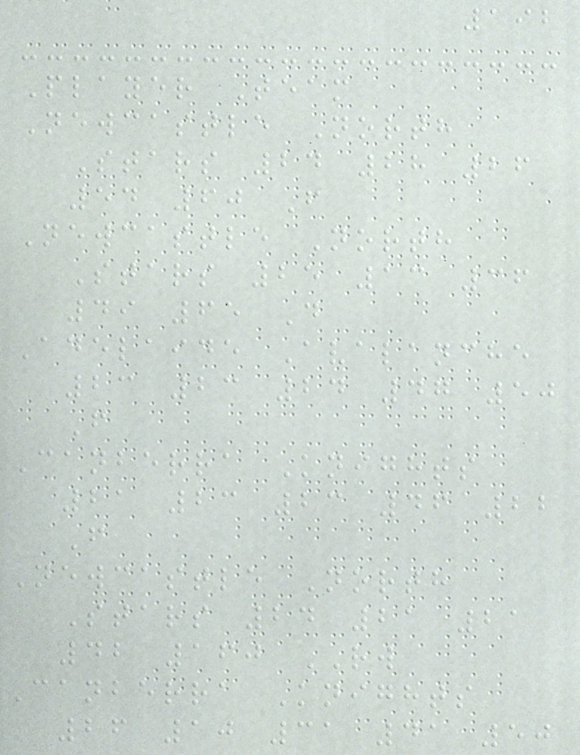192
Player Team
Newcastle North
Stars 24 28 26
54 60 F
Newcastle North
Stars 25 13 36
49 65 D
Adelaide Avalanche
23 23 24 47 50
F
Canberra Knights
21 23 23 46 22
F
Newcastle North
Stars 24 21 21
42 160 RW
Canberra Knights
26 10 31 41 50
